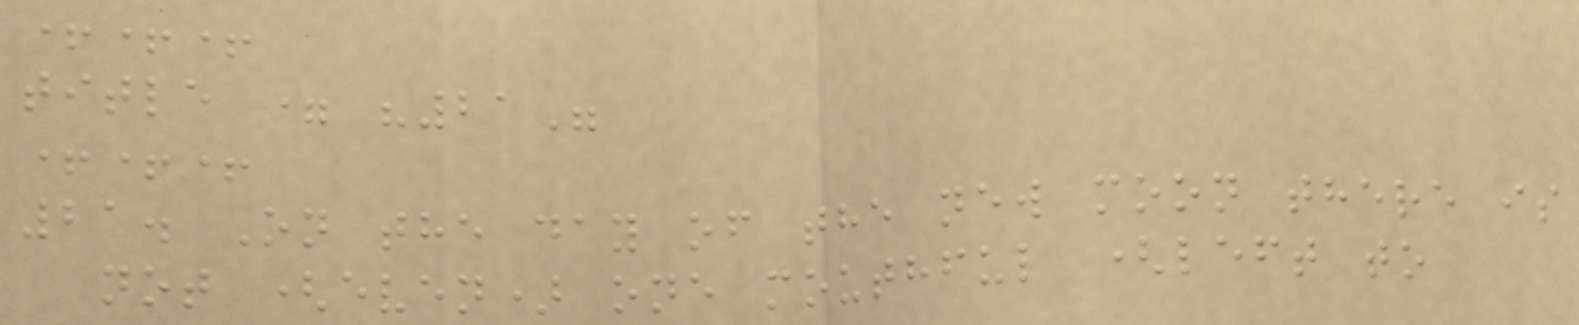+++
title = "21"
+++
21. On the day of the new moon there is
not (even) one mouthful (left to
